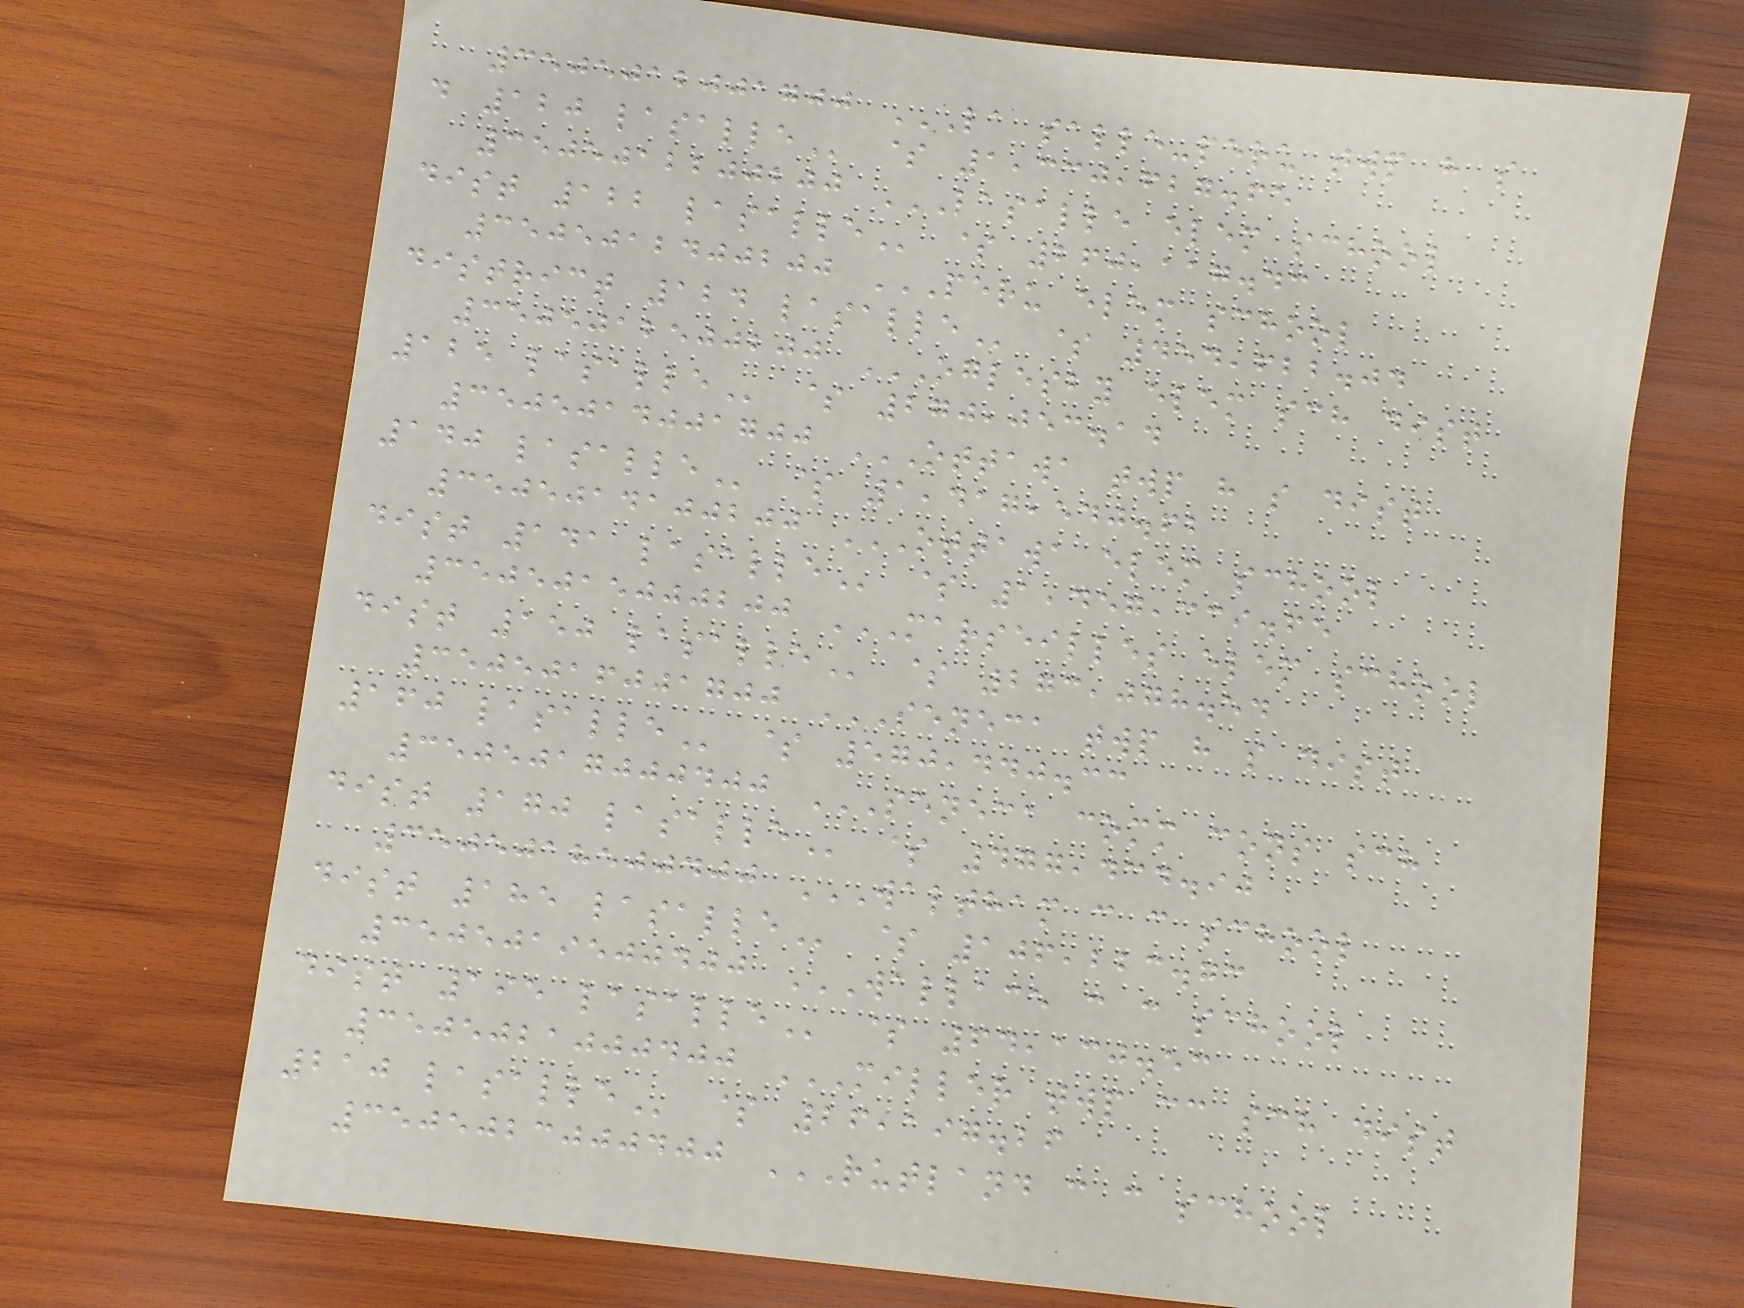3505012001700 LA SALLE-PERU TWP H S
D 120 LASALLE $ 1,330,627.65
3505012200200 LASALLE ELEM SCHOOL
DIST 122 LASALLE $ 260,117.43
3505012400200 PERU ELEM SCHOOL
DISTRICT 124 LASALLE $ 454,622.04
3505012500200 OGLESBY ELEM SCH DIST
125 LASALLE $ 270,053.14
3505014001700 OTTAWA TWP H S DIST
140 LASALLE $ 1,417,540.62
3505014100200 OTTAWA ELEM SCHOOL
DIST 141 LASALLE $ 1,457,339.65
3505015000200 MARSEILLES ELEM SCHOOL
DIST 150 LASALLE $ 273,078.54
3505016001700 SENECA TWP H S DIST
160 LASALLE $ 570,440.33
3505017000400 SENECA COMM CONS SCH
DIST 170 LASALLE $ 477,434.90
3505018500400 WALTHAM C C SCHOOL
DIST 185 LASALLE $ 106,223.73
3505019500400 WALLACE C C SCHOOL
DIST 195 LASALLE $ 64,130.53
3505021000400 MILLER TWP CC SCH DIST
210 LASALLE $ 26,197.26
3505023000400 RUTLAND C C SCHOOL
